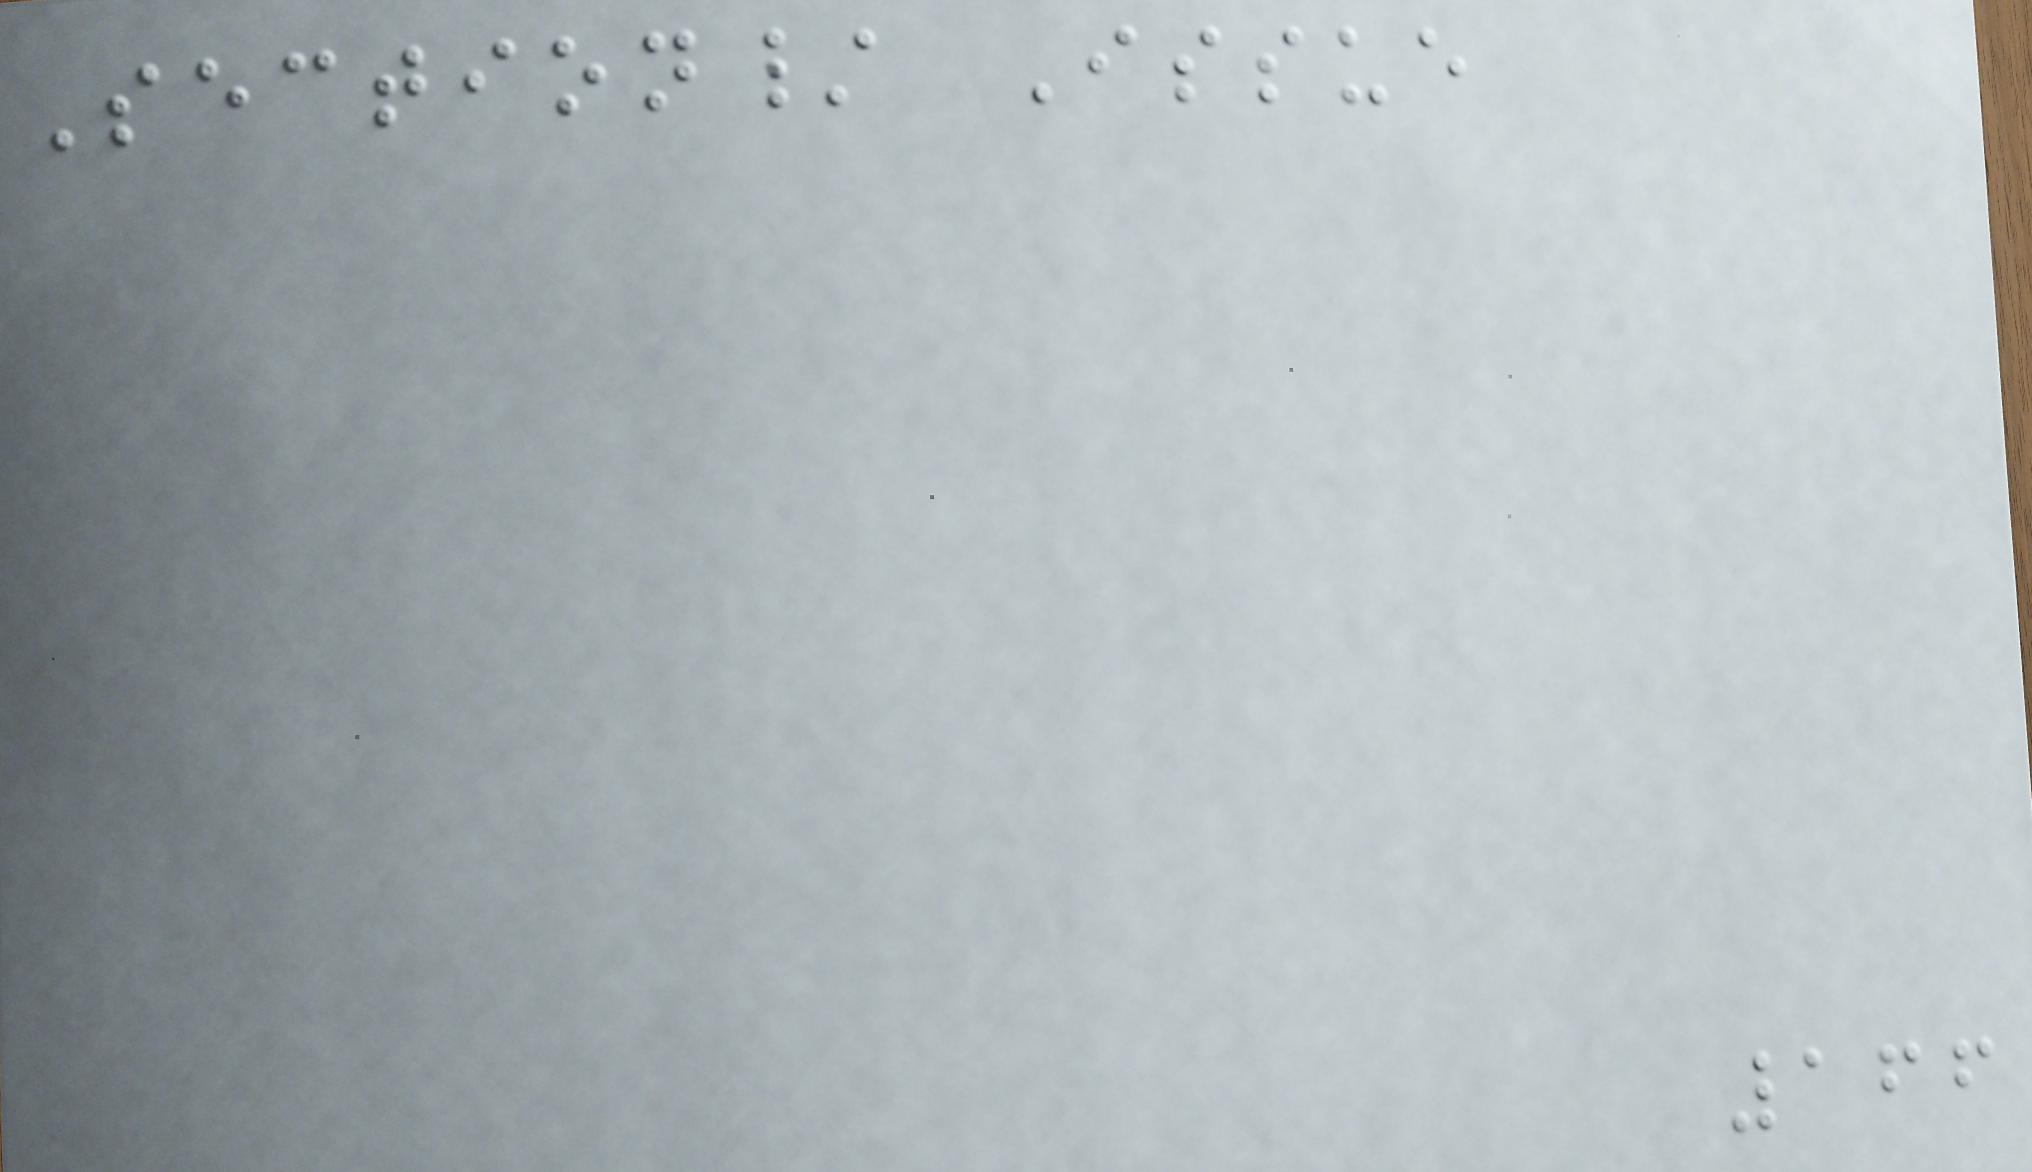Section/ Issue
166
